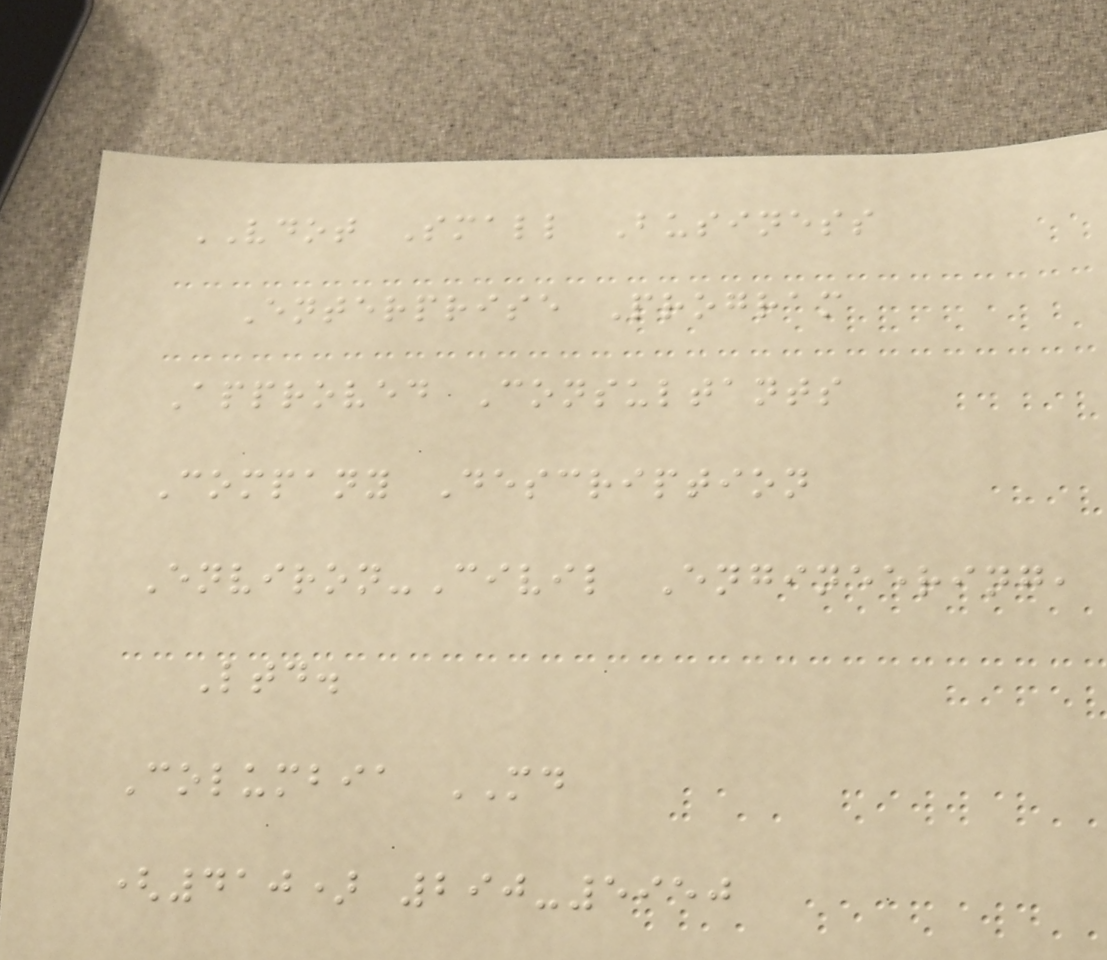VDOT Small Business
Enterprise Program
Approved Consultants
Company Description
Environ-Civil Engineering,
Ltd.
Columbia MD
(410) 290-5950
